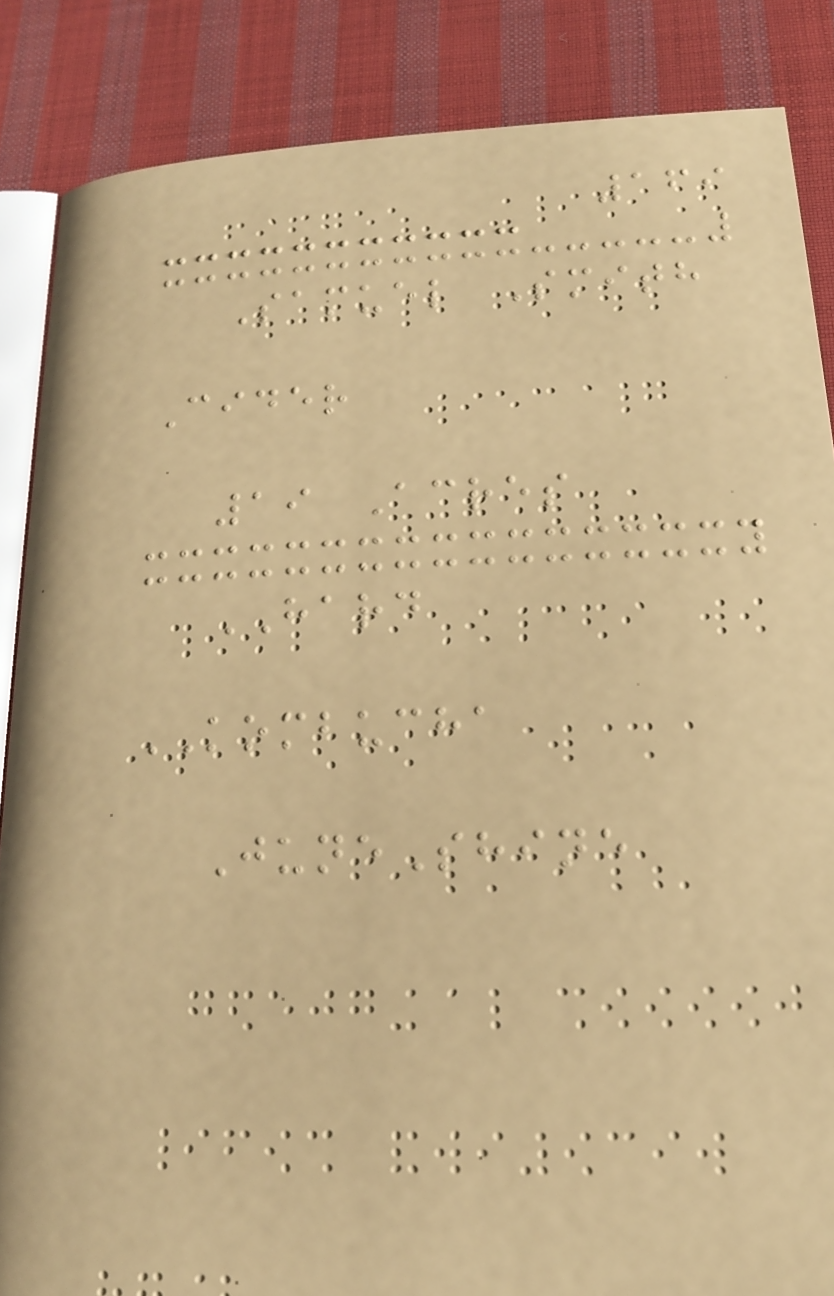169
Samuel Smith
Cider
19 Acres
HARD
KOMBUCHA
JuneShine
